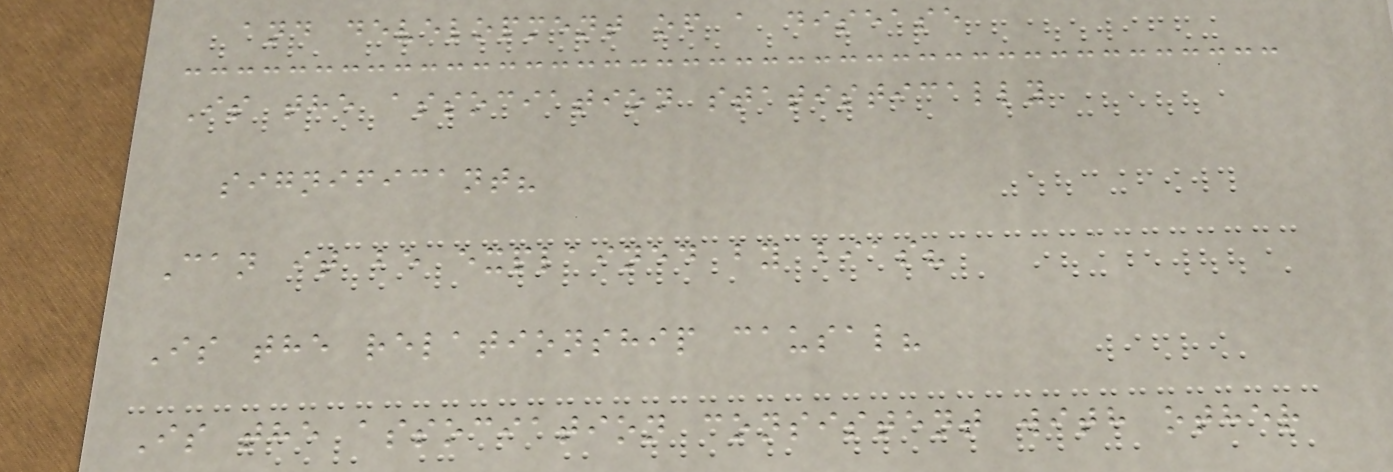and development of a disease
Is the association statistically
significant?
Can it be explained by bias?
Is the relationship causal?
Is the association consistent with other
